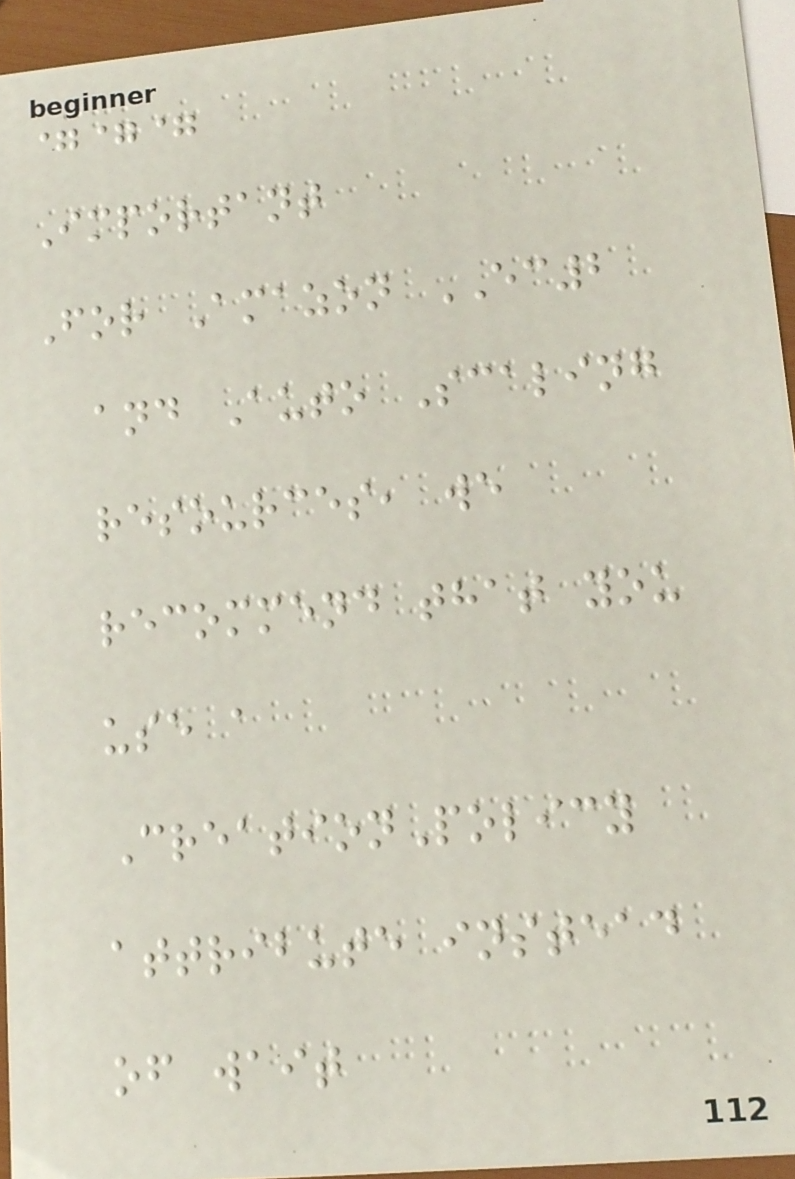===
Important
For Amazon EC2
and Auto Scaling
resources, we
recommend that you
use a
CreationPolicy
attribute instead
of wait
